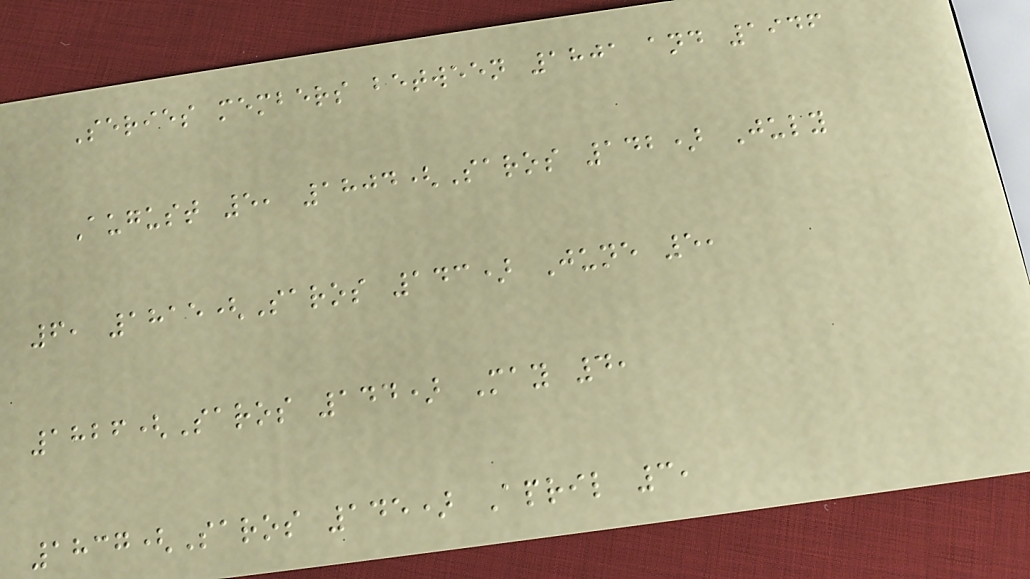Series members between 1801 and 1946
August 5, 1804(Saros 142) July
6, 1815(Saros 143) June 5,
1826(Saros 144) May 4,
1837(Saros 145) April 3,
